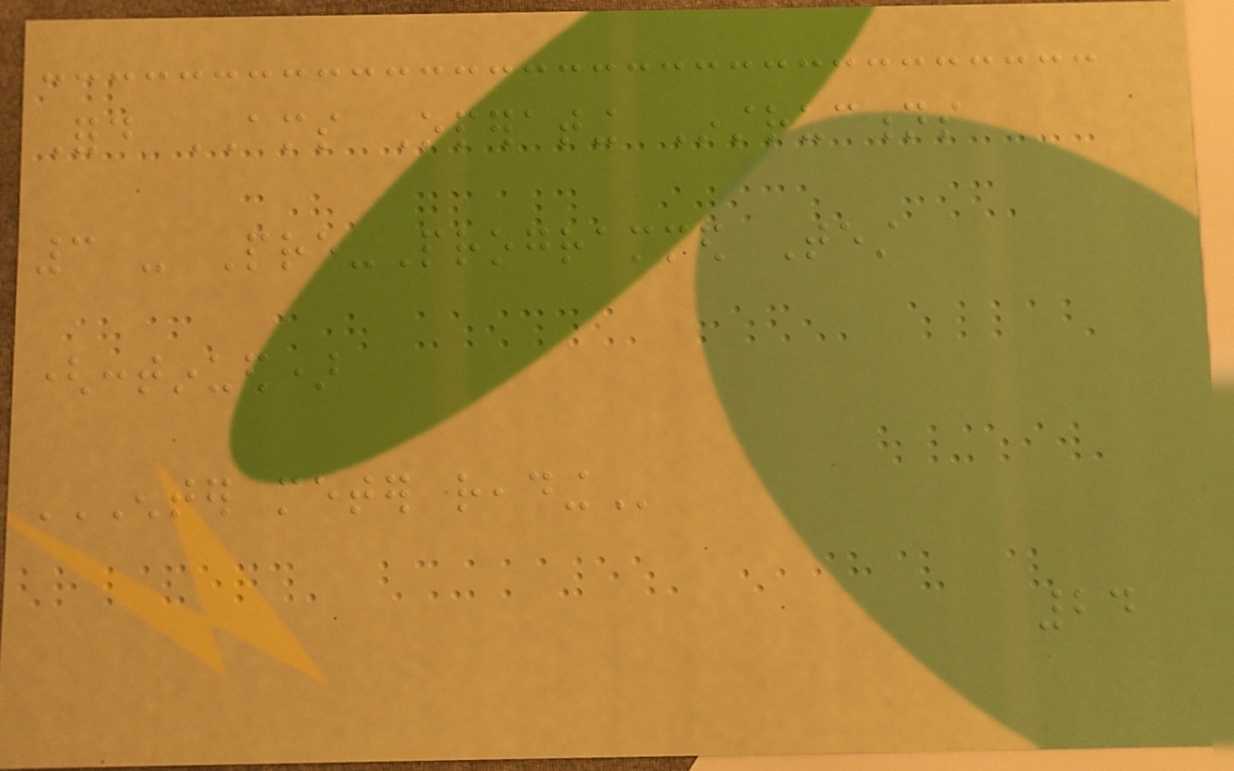Ford AMS Operating Instructions
3 - Pre-Programmed Test
(continued)
ENTER METER READING
24
